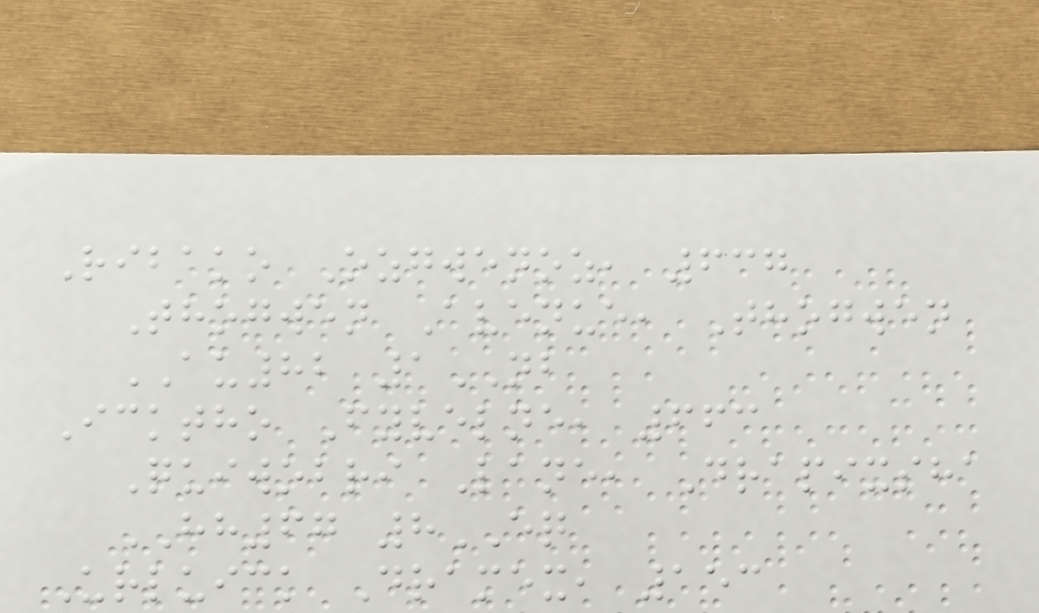Ribako Ozgwenoz, 637
Thogwen Avenue, Thogwen
AU82 1NB
Icktho Fyvelne, 663
Quiwobri Lane, Drapixsha
HH67 8EQ
Urluick Dramex, 153
